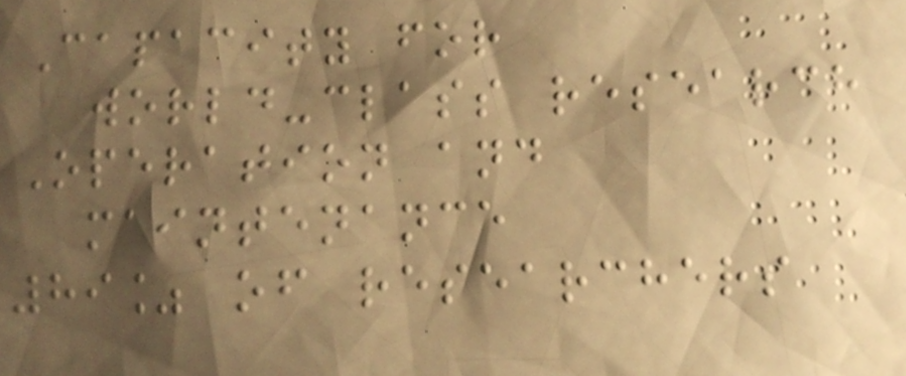Capacity for
world-class research
Operation and
maintenance
89% of researchers
